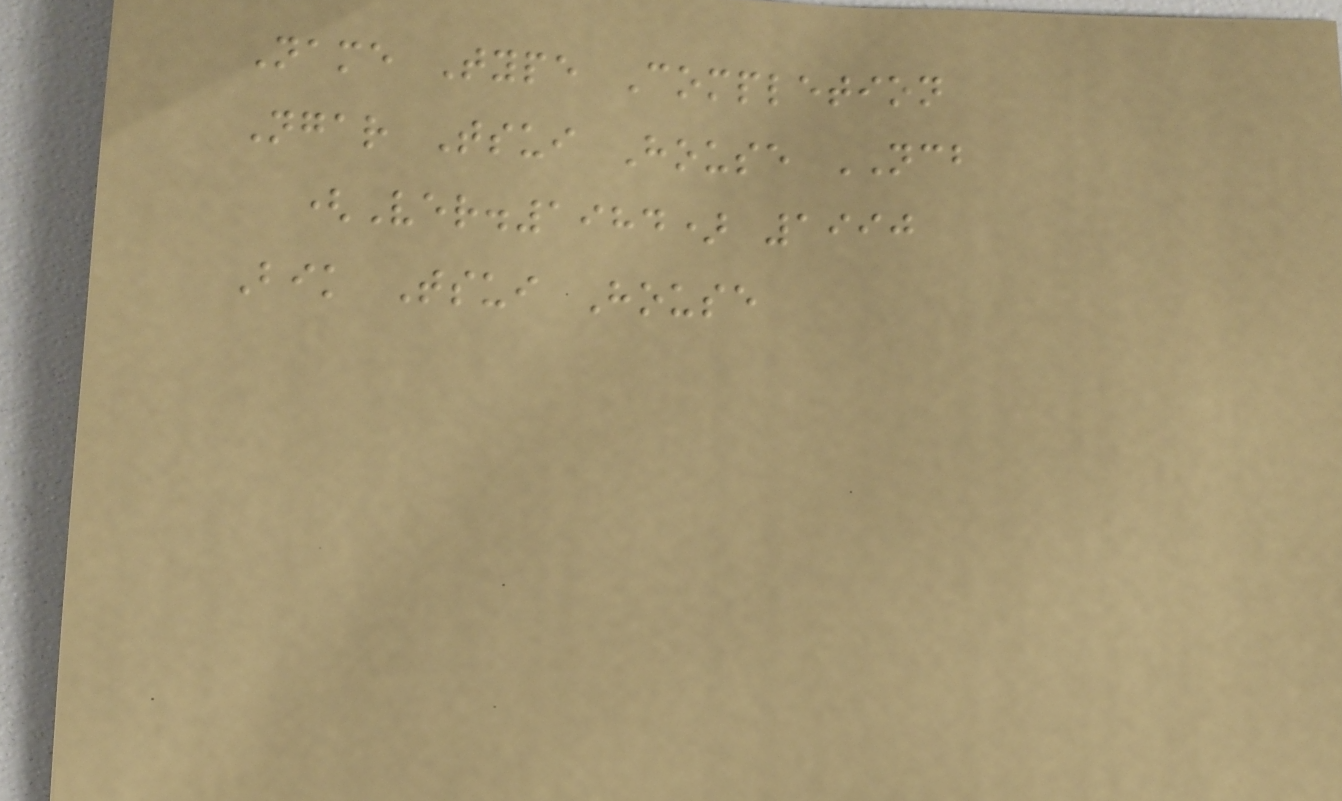Name Type Completion
Ngar Tsui House NCB
(Ver.1984) 1990
Bik Tsui House
